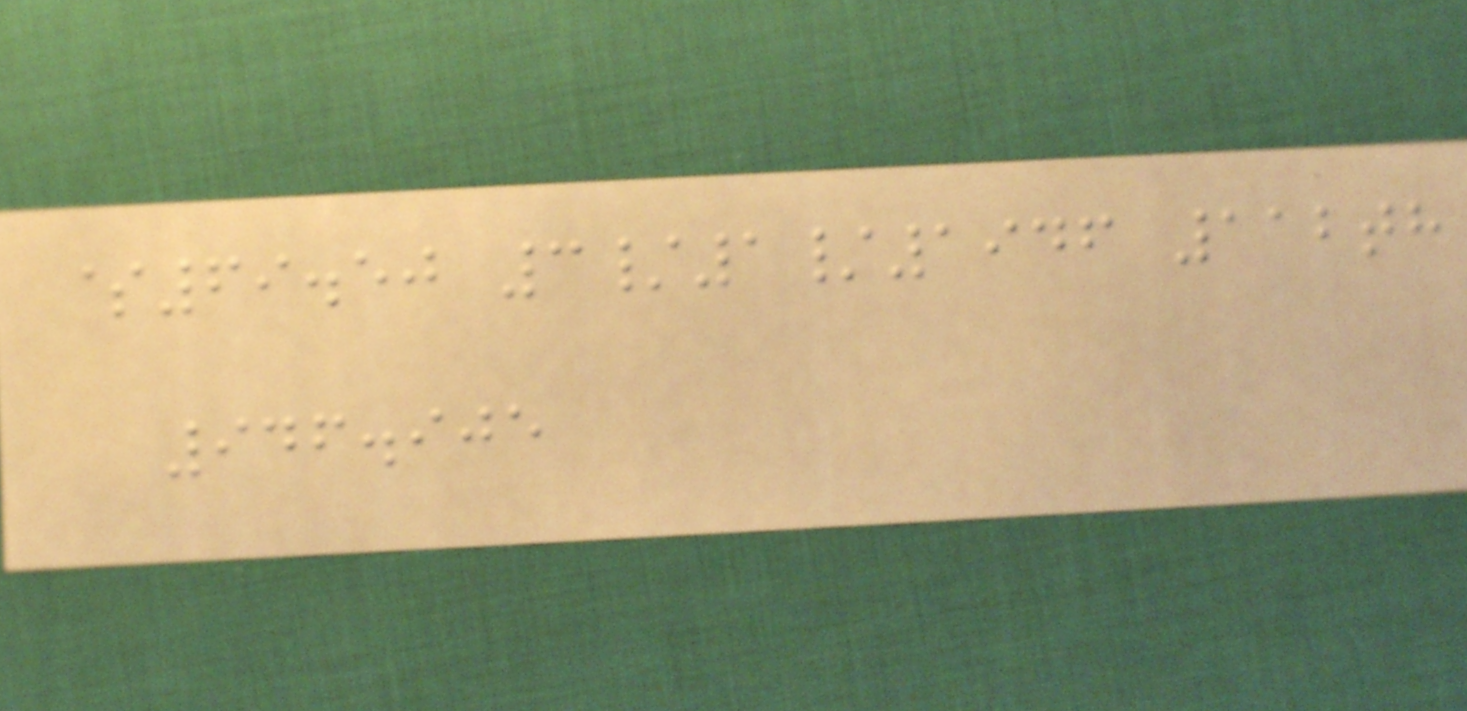$69.50 3/1/1946 112th
946.905
